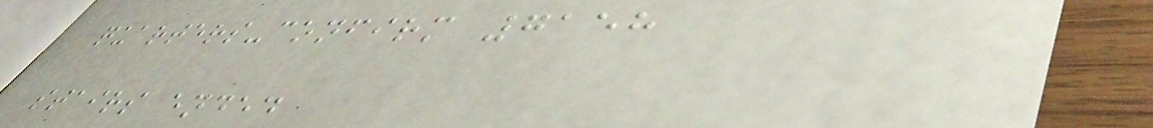quarters-confirm 7158
stairs ended
